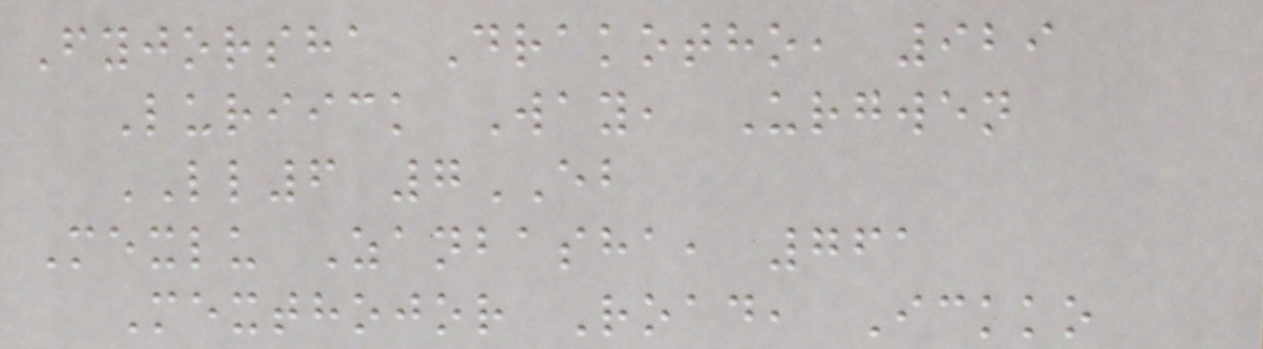Fyjorsha Drakotho, 929
Luriick Way, Urgwen
LL6 7EB
Mexlu Zanbasha, 761
Mexthojor Road, Ickko
